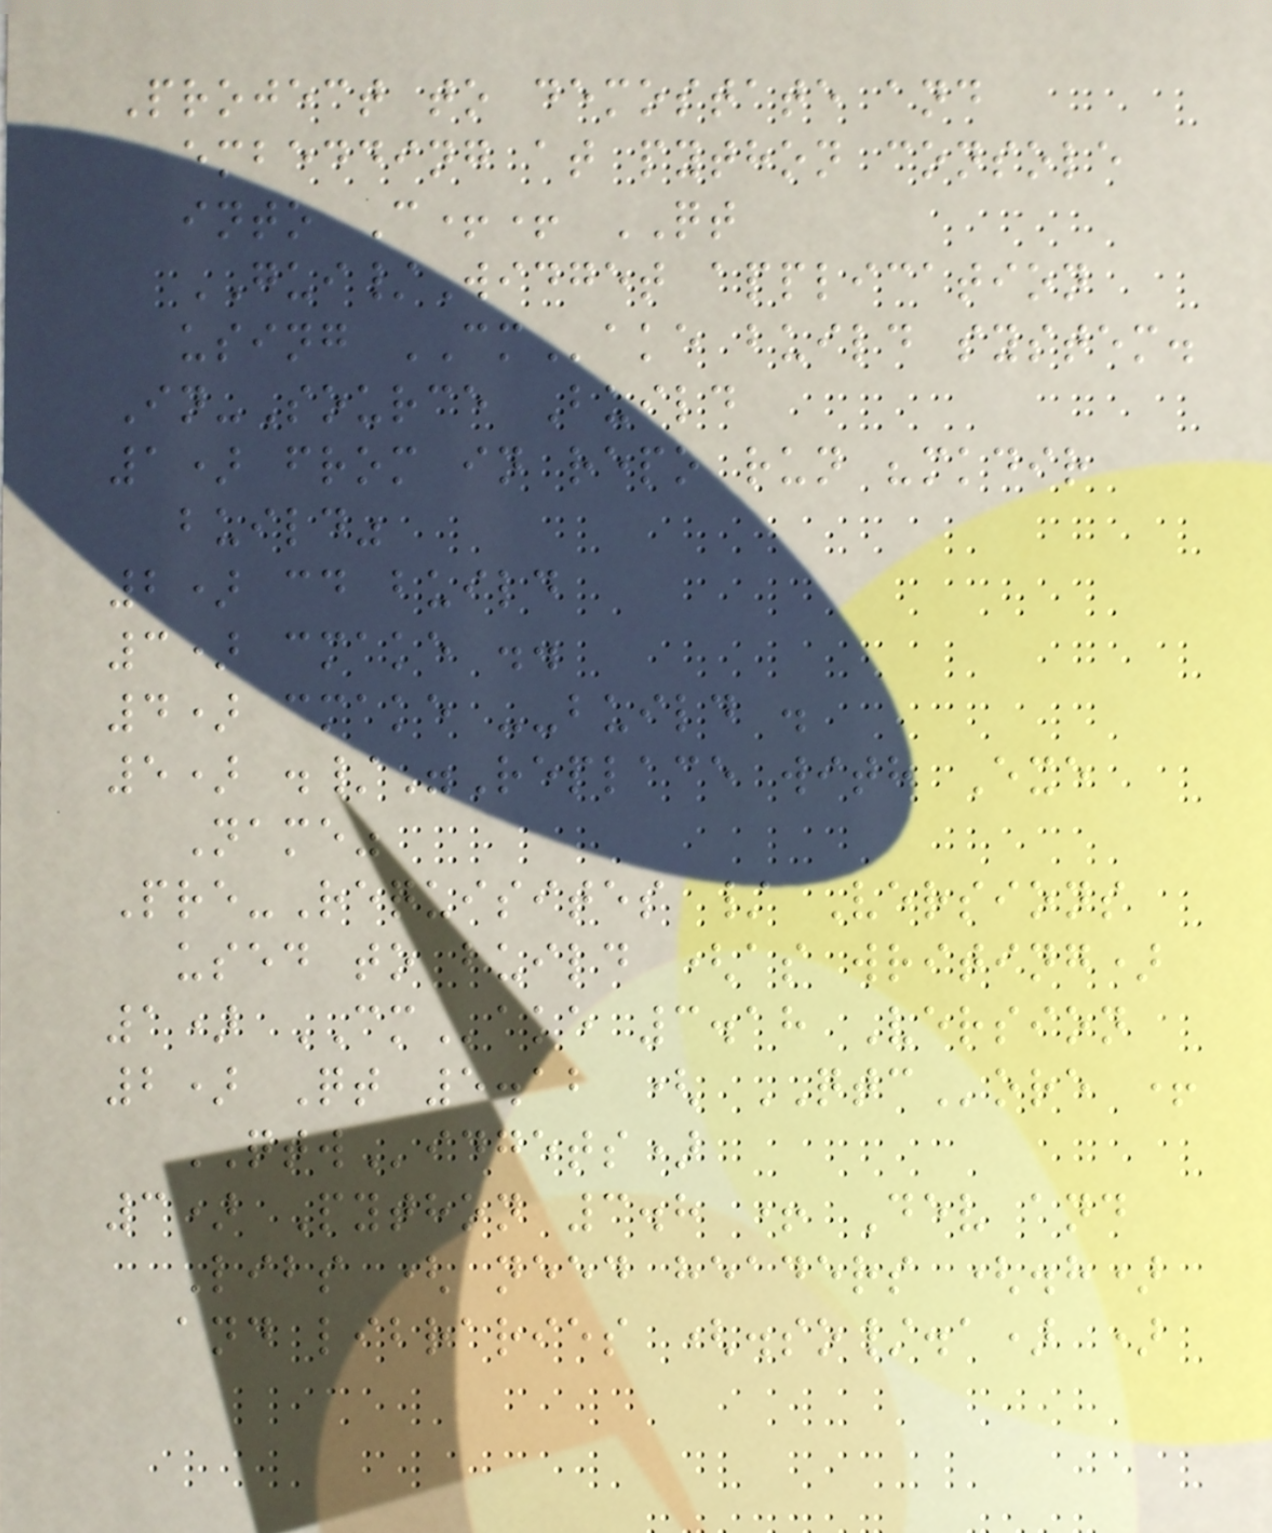Project to demostate and
embedding at python console
into C++ QT
GUI/Widget application
using CMake build system.
In-Source Build
1) from in repo run "mkdir
build"
2) cd build
3) cmake ..
4) cmake --build .
5) ./"Replace with Exe
Name"
Pre-Requisites / Versions
used to build (as writing)
1) CMake 3.18 Version
2) Qt 5.12 ( QTCore +
QTWidgets)
3) Python 3.8 + Dev and
Libs ( need headers (.h)
and libraries (.so/.a) )
